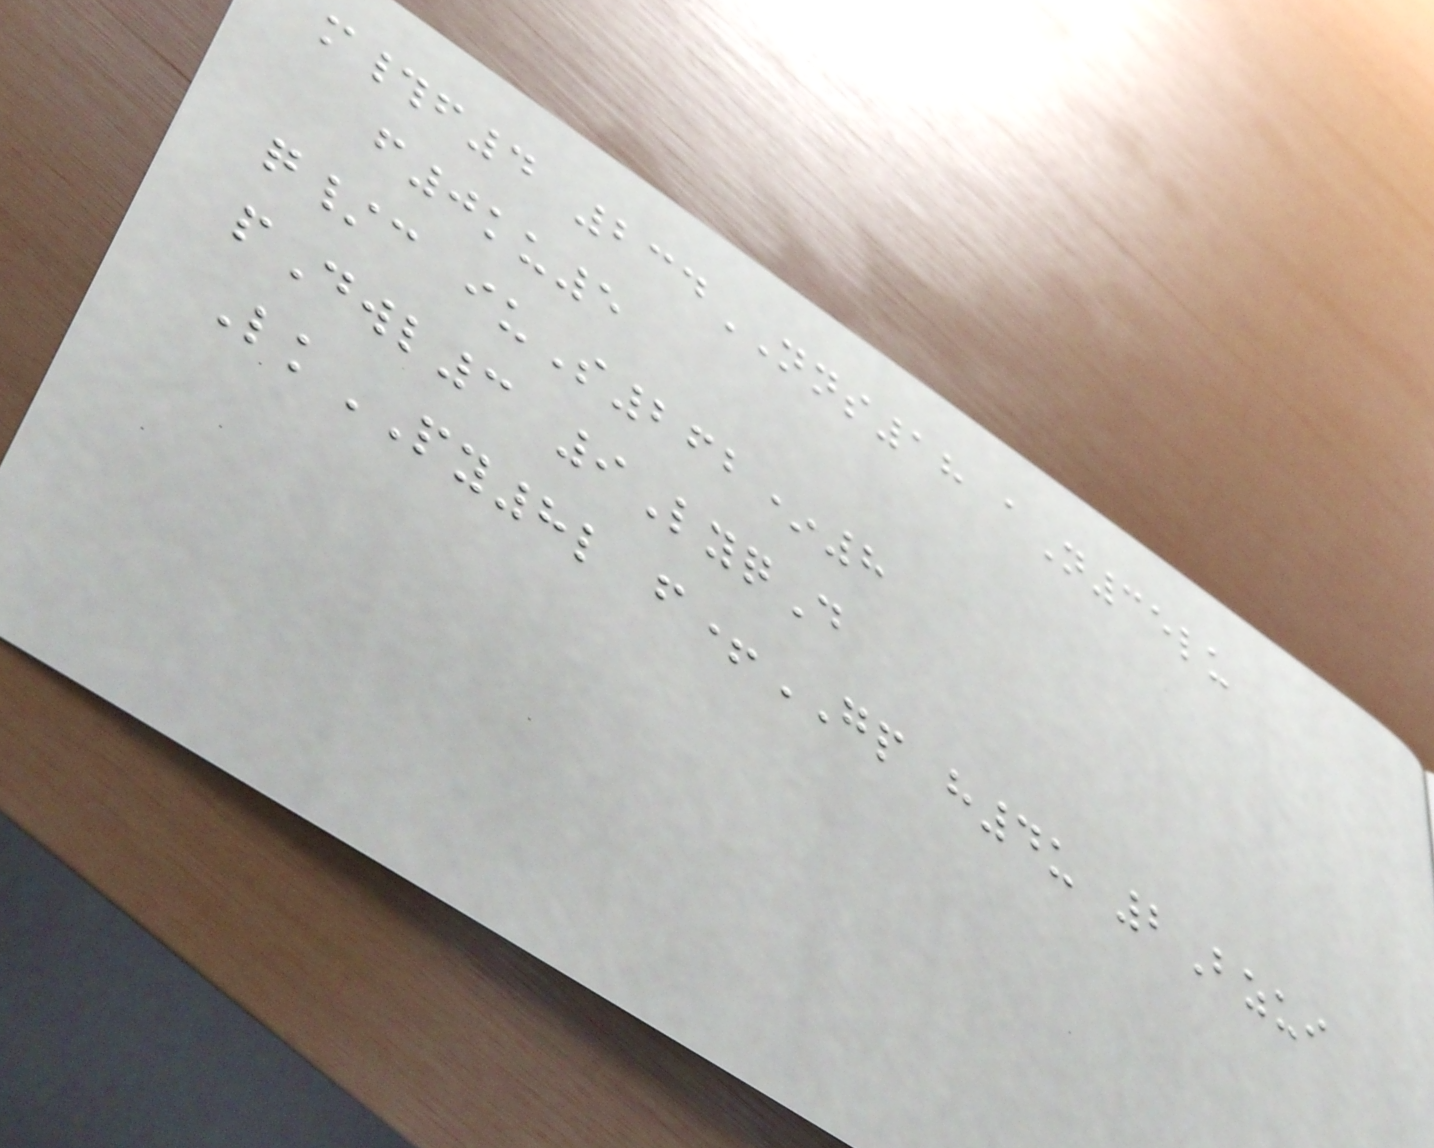m#f4 234NNS18 aN35lu
f0ku5
q/c iuS262*8
pDwl3 9LyqD
LkPY8l f+GP h4u 2Bzui
